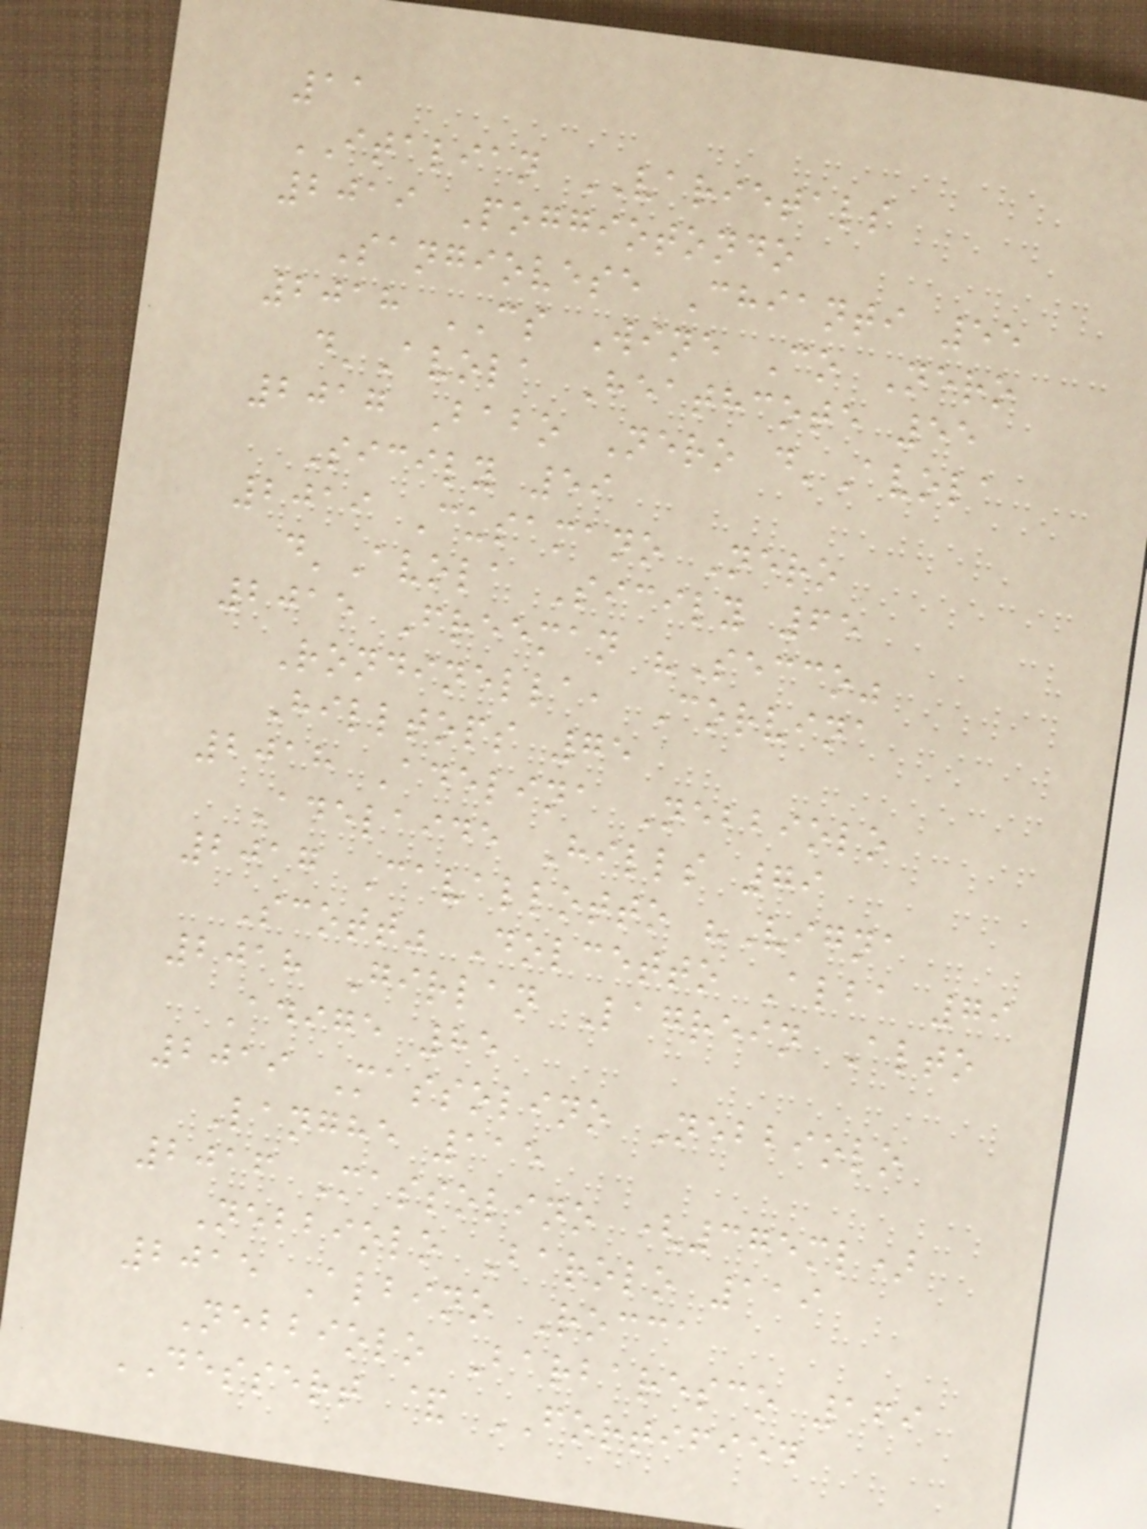11
ITALIAN VARIETALS
2019 Poggiotondo
Sangiovese Chianti 55
2018 CS Wine Co Nero
d'Avola Heathcote 55
2017 Babo Nero d'Avola
Sicily 59
2019 Cusamano Nero
d'Avola Sicily 65
2015 Freeman "Secco"
Rondinella, Corvina
Hilltops 75
2018 Adelina Nebbiolo
Adelaide Hills 79
2017 Cavallotto "Vigna
Scott" Dolcetto Alba 79
2018 Girlan Lagrein Alto
Adige 85
2019 Massolino Nebbiolo
Langhe 115
2016 Massolino (375ml)
Nebbiolo Barolo 119
2015 Albino Rocca
Nebbiolo Barbaresco 169
DESSERT & FORTIFIED
